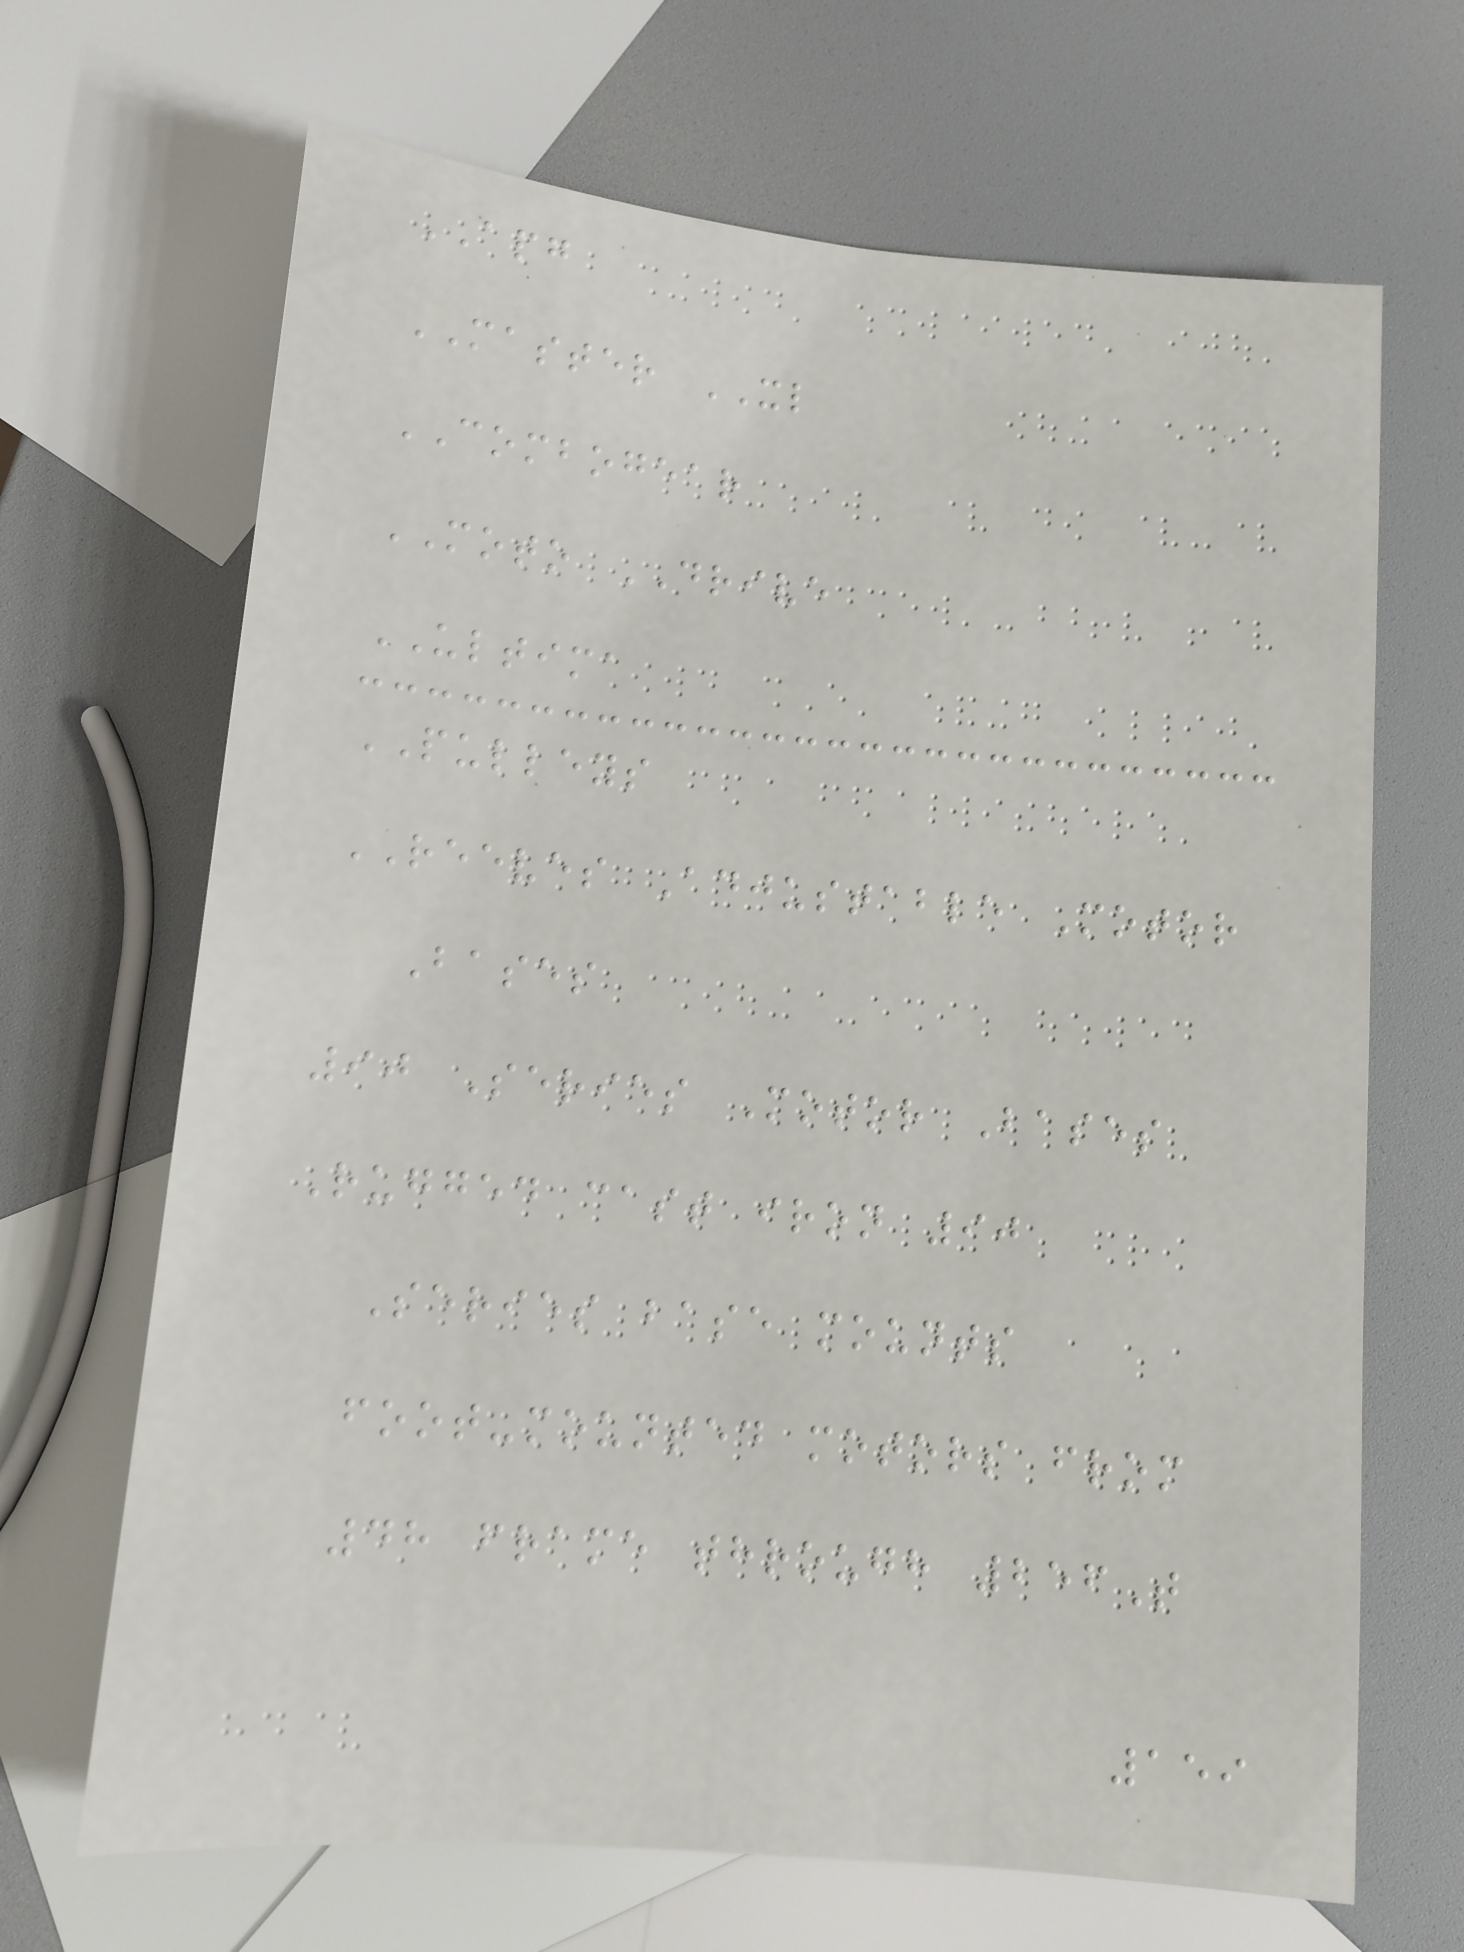APG
MASTER XL
COMBOGEAR
MOTO DRIVE
ULTIMA
PULLEYS
REEVES Adjustable Motor
Bases
90 Series Motor Bases
Rugged cast iron 90
Series base mounts
foot-mounted motors from
48 frame through 256T
159
